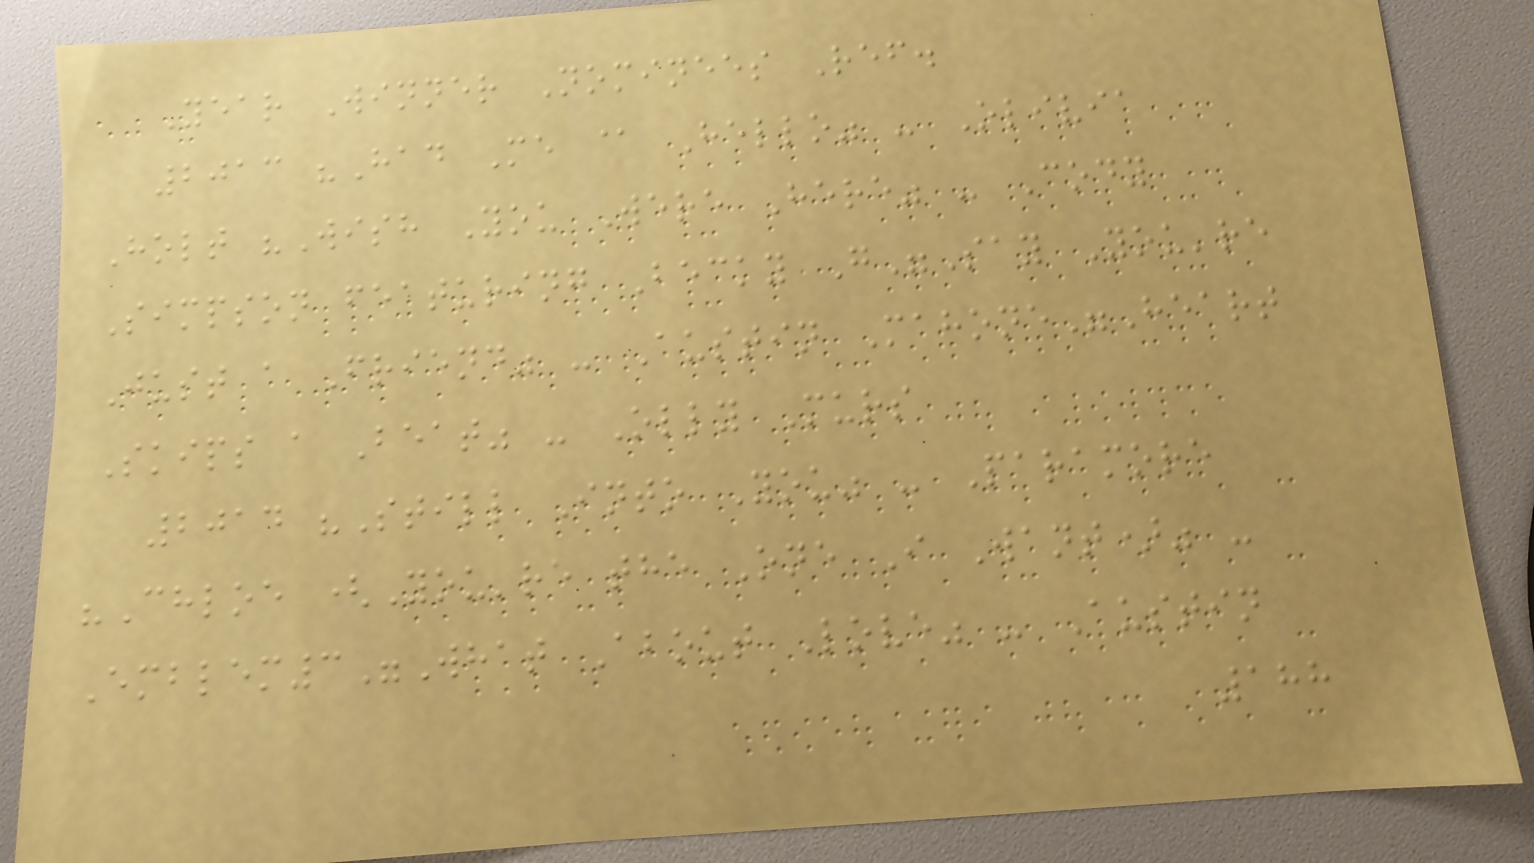Year Winner Nominees Ref.
2013 "Had Me @ Hello" - Olivia
Holt "Wish You Were Here" - Cody
Simpson featuring Becky G"Say You're
Just a Friend" - Austin Mahone"Heart
Skips a Beat" - Olly Murs
2014 "Still Into You" - Paramore
"Chloe (You're the One I Want)" -
Emblem3"What About Love" - Austin
188
